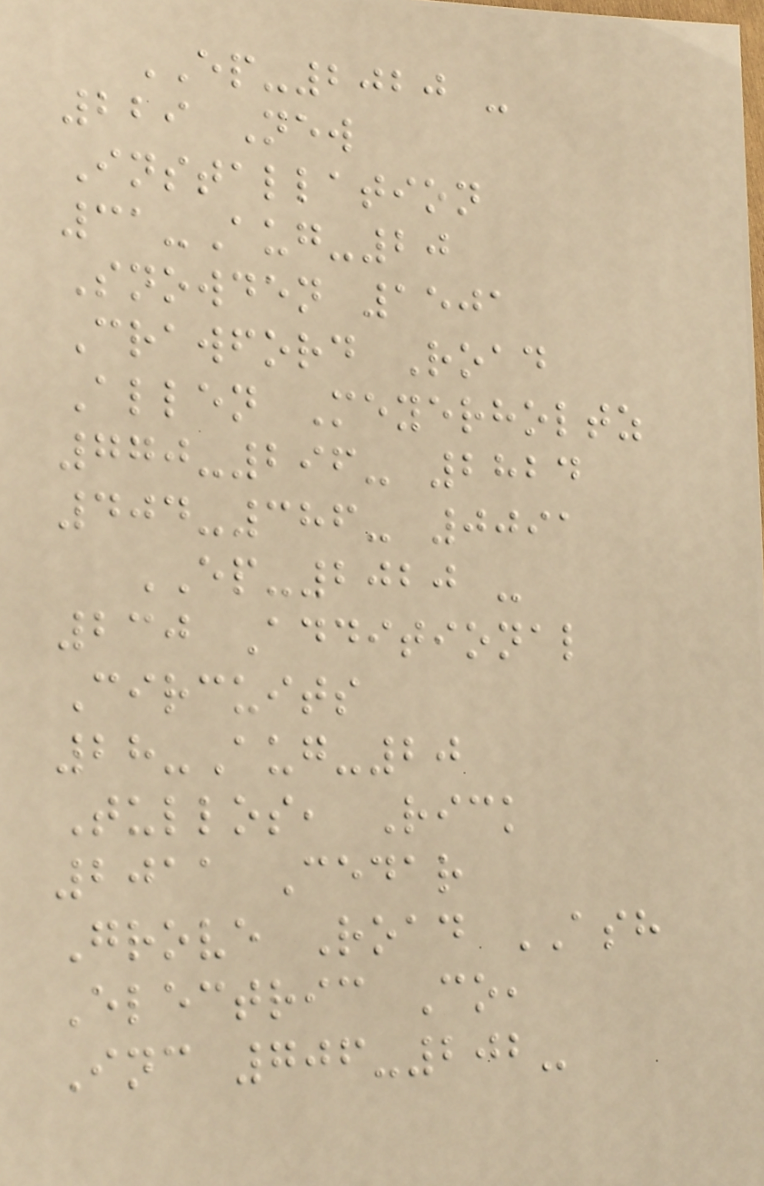EP-2020 -
229 New
Installation
31-Aug-20
Snowden 1501
Crawford Road
Allen Meyerholtz
770-296- 2824
404-386- 0091
EP-2020 -
230 Additional
Circuits
28-Aug-20
Tullos, Rick
2011 Cedar
Grove Road ASH
Electric Co,
Inc 706-202-
